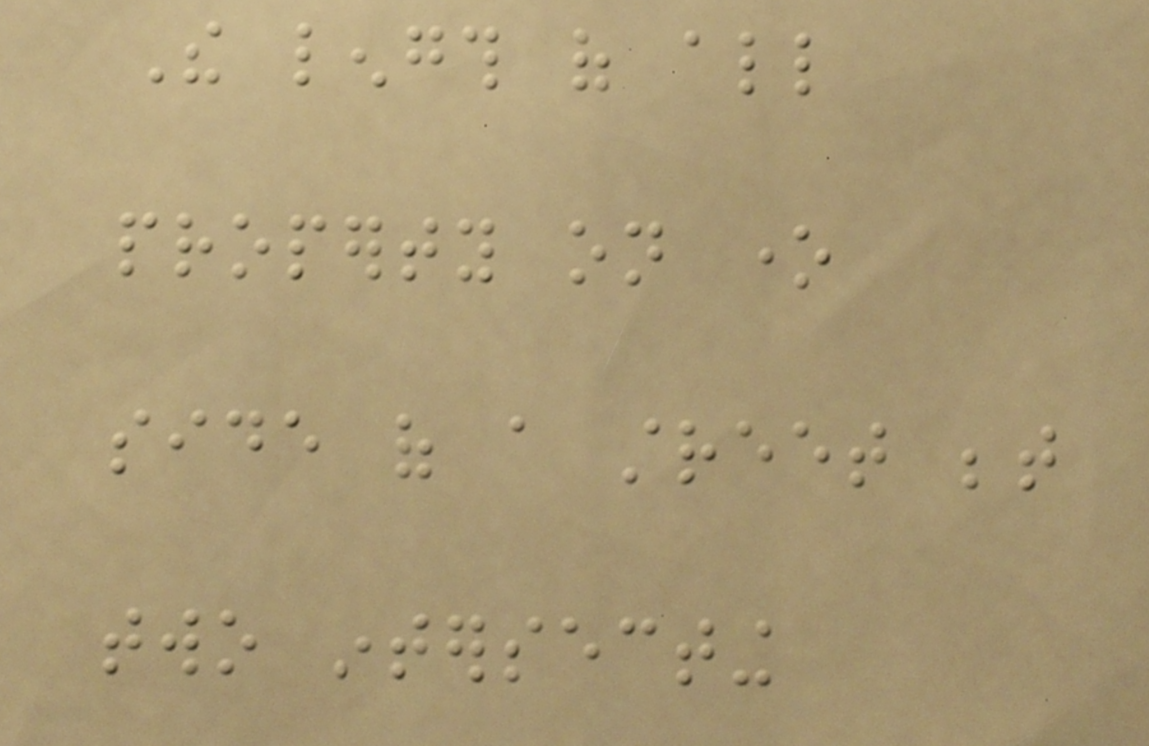The length of all
property on one
side of a street between
two intersecting
